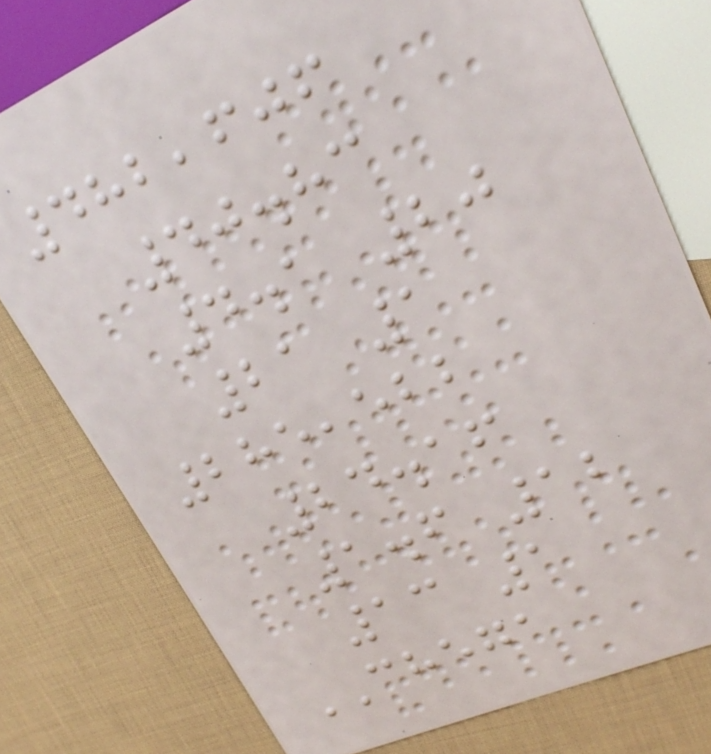482,606
40.83
4.1 20
21 1
285,522
24.16
1.6 12
13 1
CHEGA
